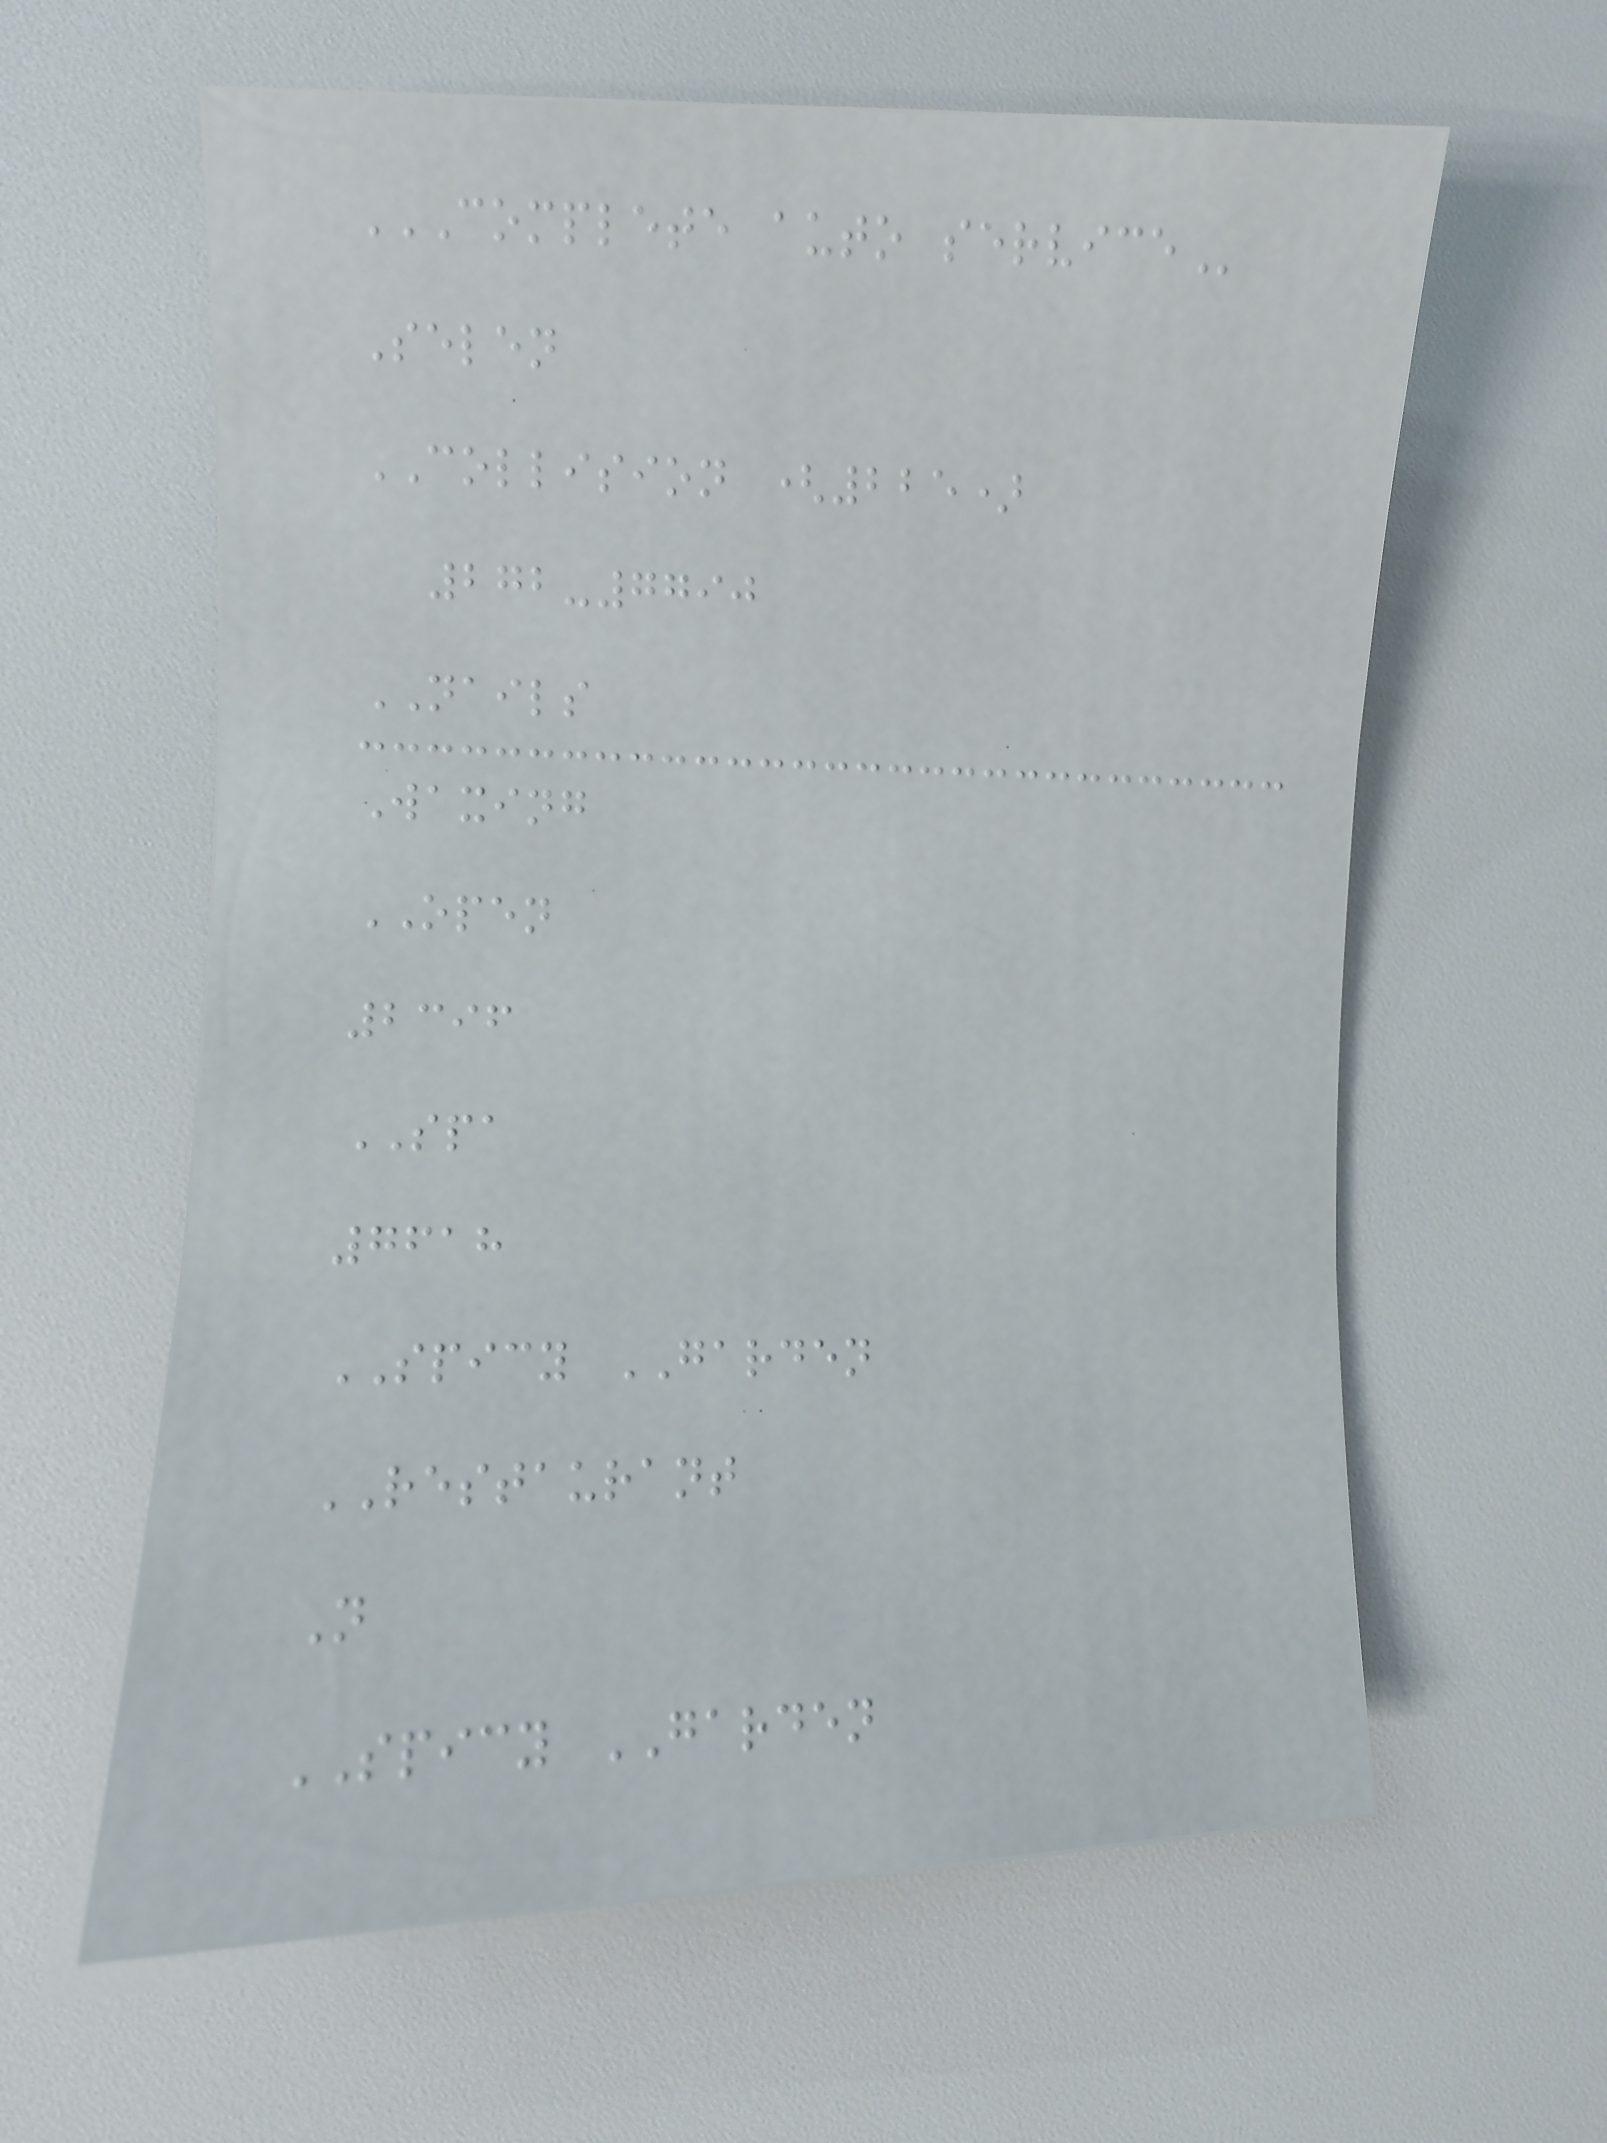COMPLETE AUTO SERVICE
Selen
COLLISION (225)
272-7790
NAILS
Waxing
OPEN
2396
SPA
7618
SPICY GARDEN
RESTAURANT
N
SPICY GARDEN
